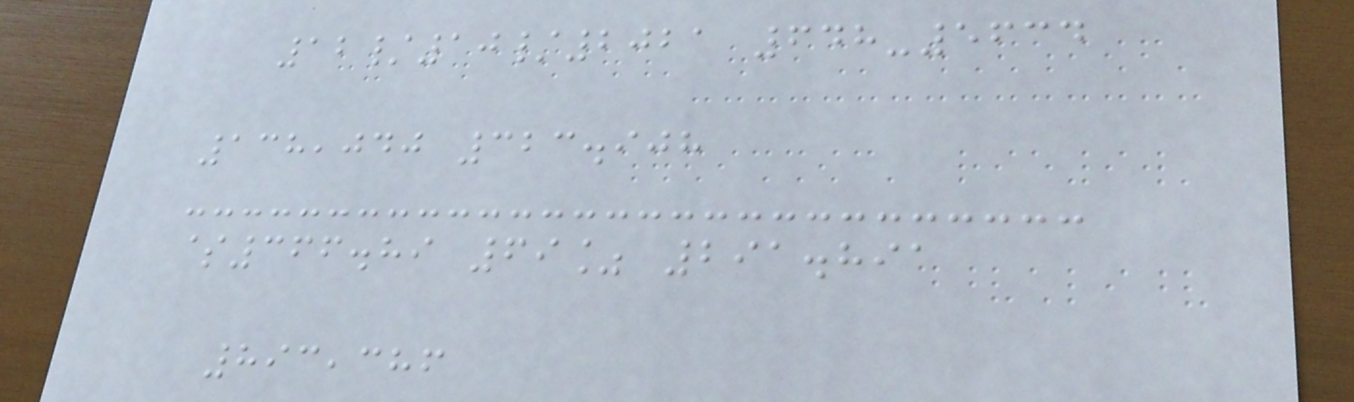12/10/2021 648-5634
138,040 323.908
$366.89 69% 291.891
893,386
